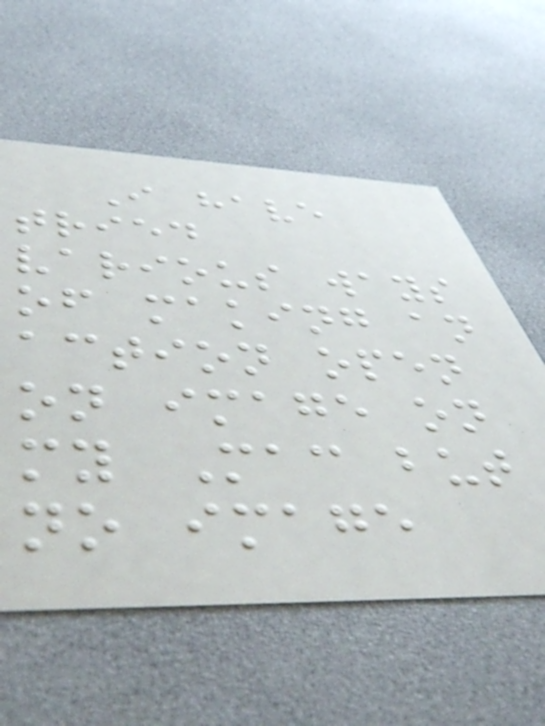I have
tried
various ways
of making an
action open
on image on
my Mac but
no image
